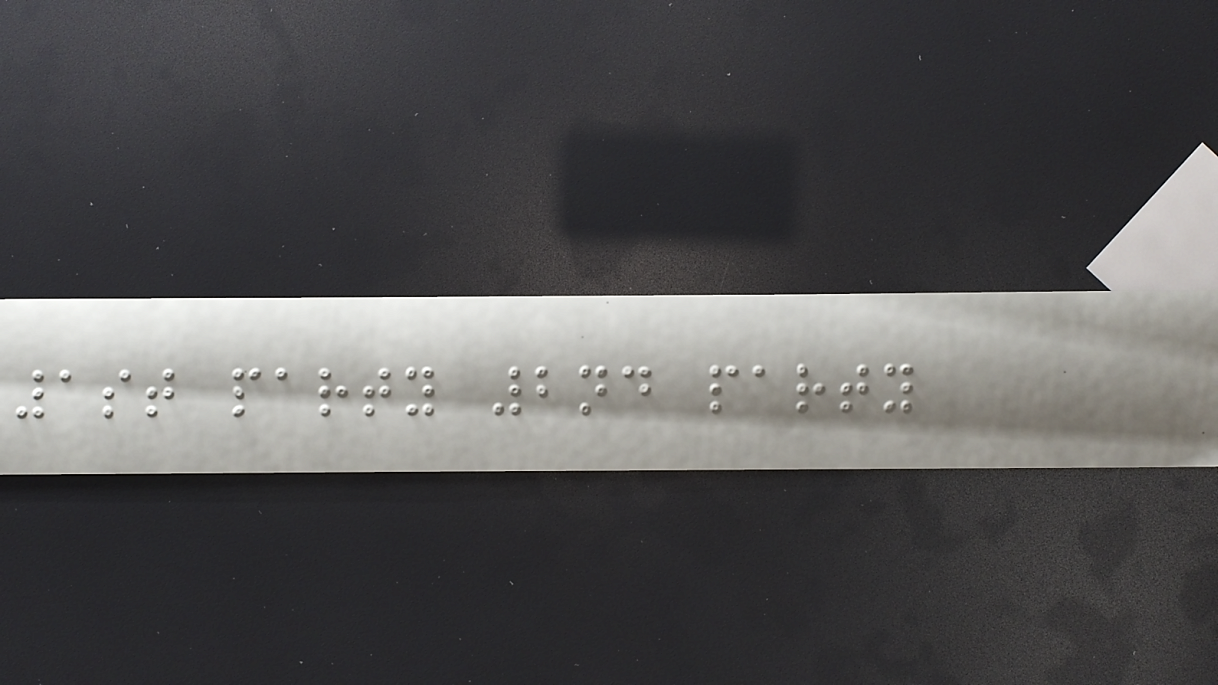1st party 2nd party
